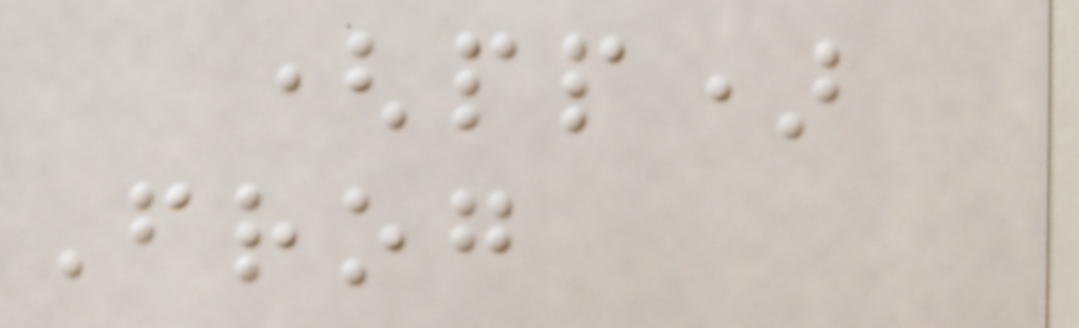(pp)
Frog
